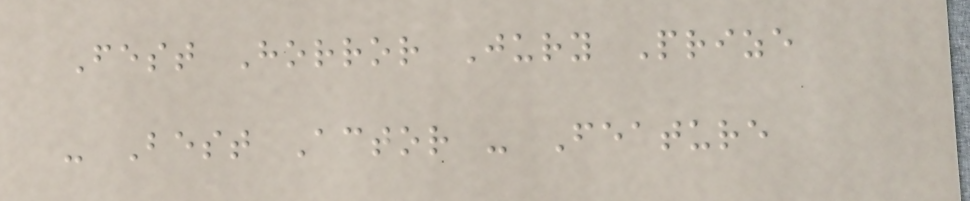Fest Horror Jury Prize
- Best Actor - Feature
